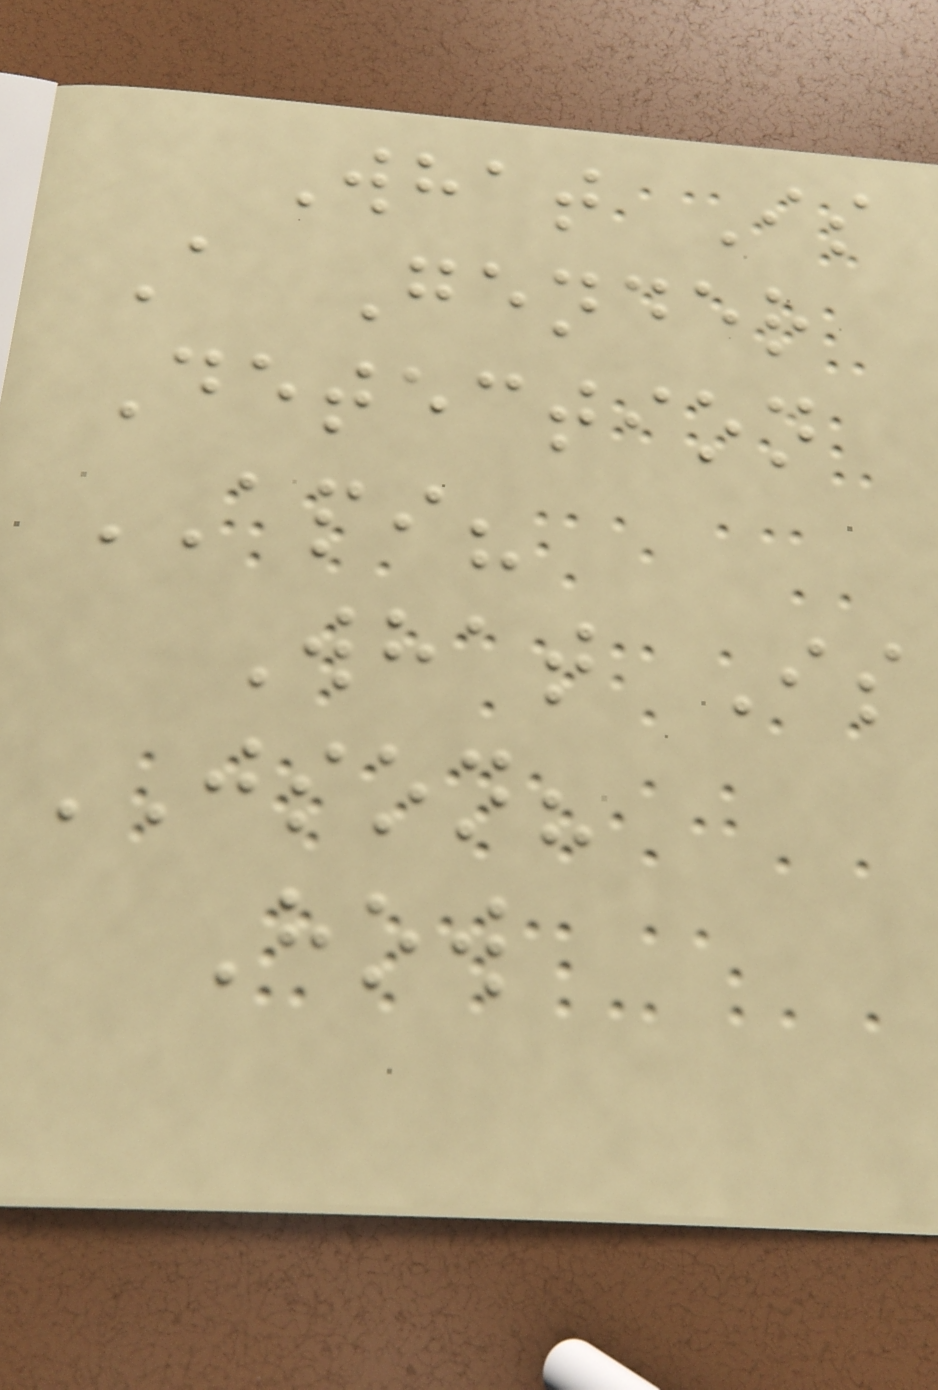What Is
A Gender
Detection
API?
What Is
JSON?
How
